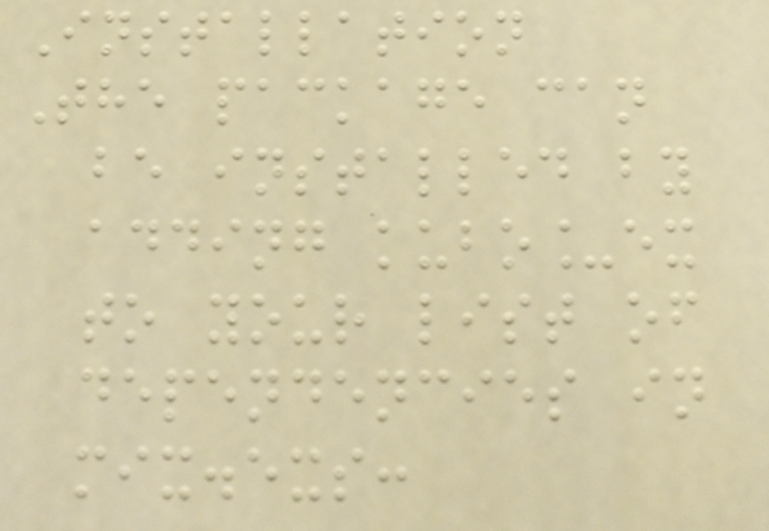Installation
The package can
be installed by
adding kubo_ex
to your list of
dependencies in
mix.exs:
